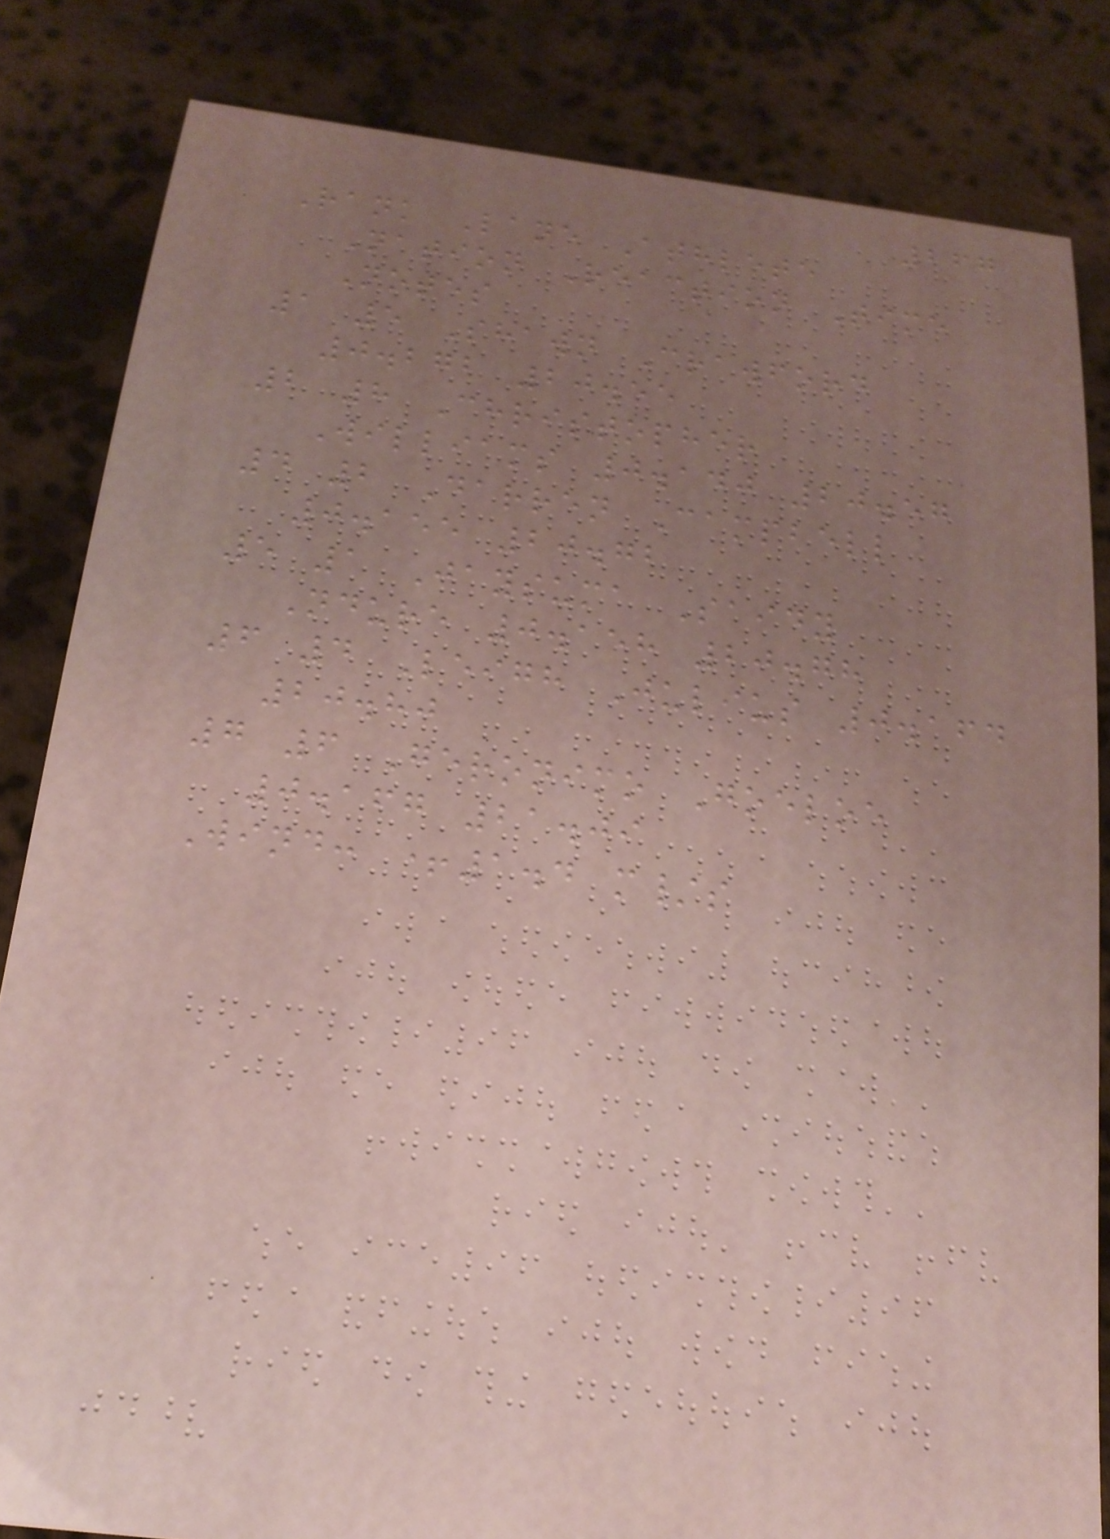267
Rank Lane Athlete
Nation Reaction Time
Notes
1 5 Shawn Crawford
0.272 20.55
2 8 Christopher
Williams 0.140 20.57
4 2 Darren Campbell
0.155 20.72
5 1 Jaysuma Saidy
Ndure 0.158 20.78
6 4 Leigh Julius 0.164
20.80
7 6 Geronimo Goeloe
0.167 21.09
Wind: +1.4 m/s
